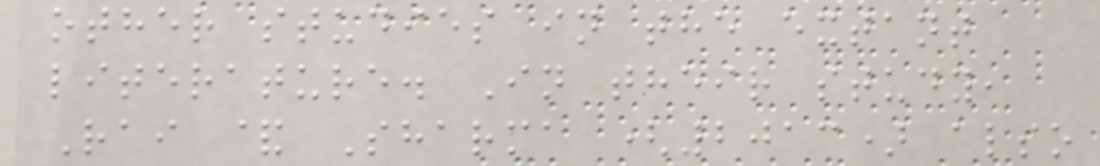other studies in the extant
literature. In their study,
Rai & Sharma (2013) also
